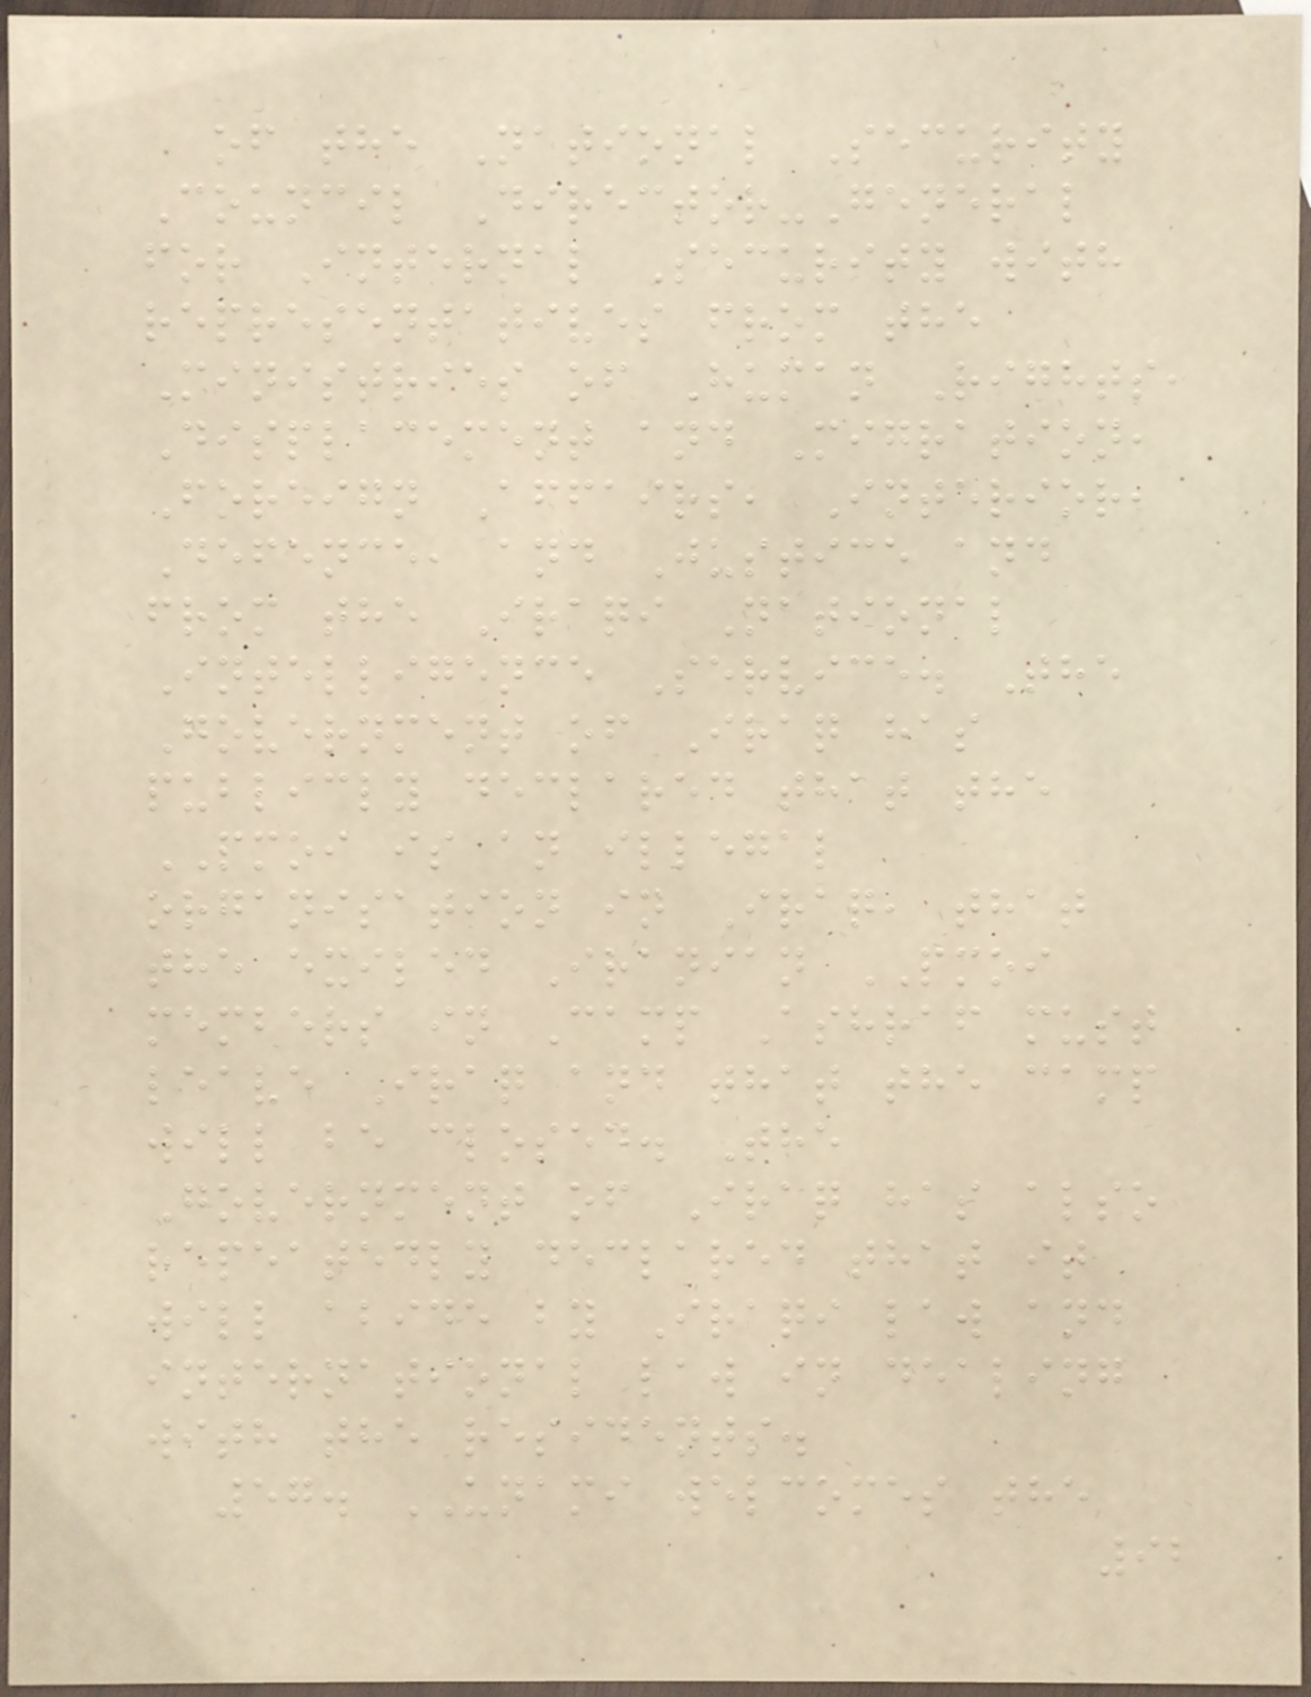of the National Security
Council Director-General
for Internal Security with
representatives from the
Ministries of Human Rights,
Displacement and Migration,
Foreign Affairs, Interior,
Defence, and Justice and
from the Iraqi National
Intelligence Service. The
Government of Iraq has
publicly declared that the
PMOI is an illegal
organisation in Iraq, that
the exiled Iranian PMOI
members in Camp Ashraf must
leave Iraq and that the camp
will be closed. The
Government of Iraq has also
repeatedly declared that it
will abide by Iraqi law and
international law in dealing
with the residents.
57. UNAMI welcomes the
92
